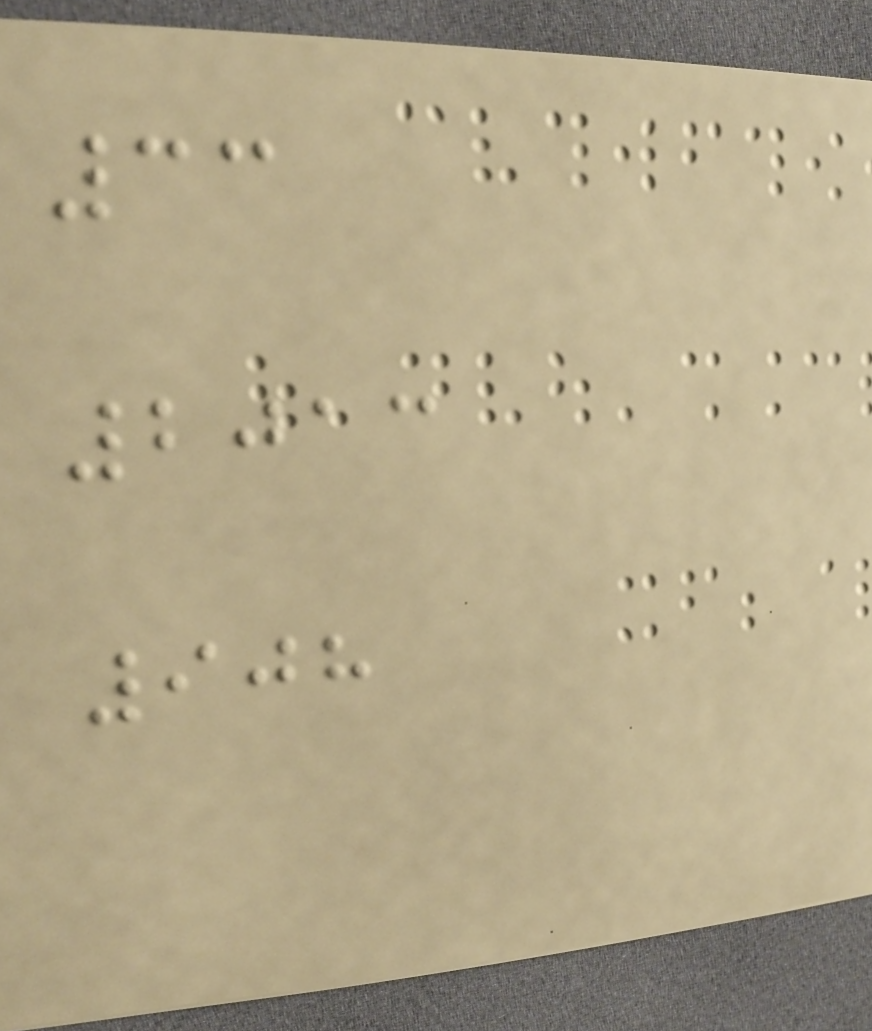33
2013
908
